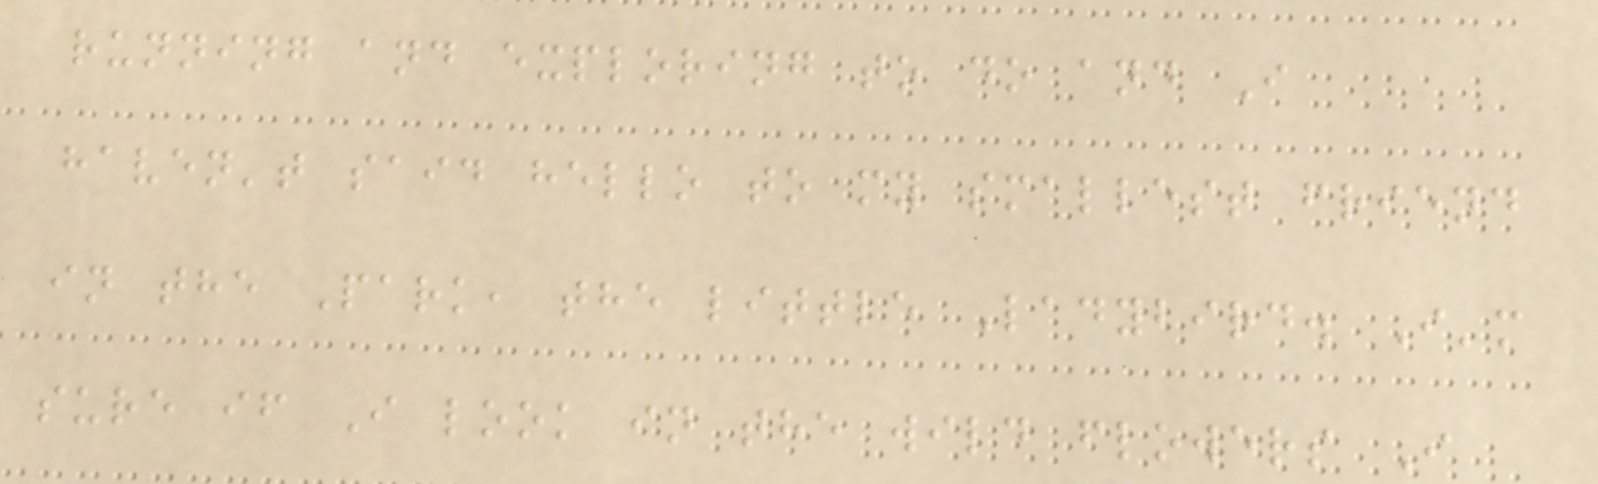running and exploring to do and I
haven't said hello to my smallest friend
in the Park, the little Ladybird. I'm
sure if I look in the wild flowers I
